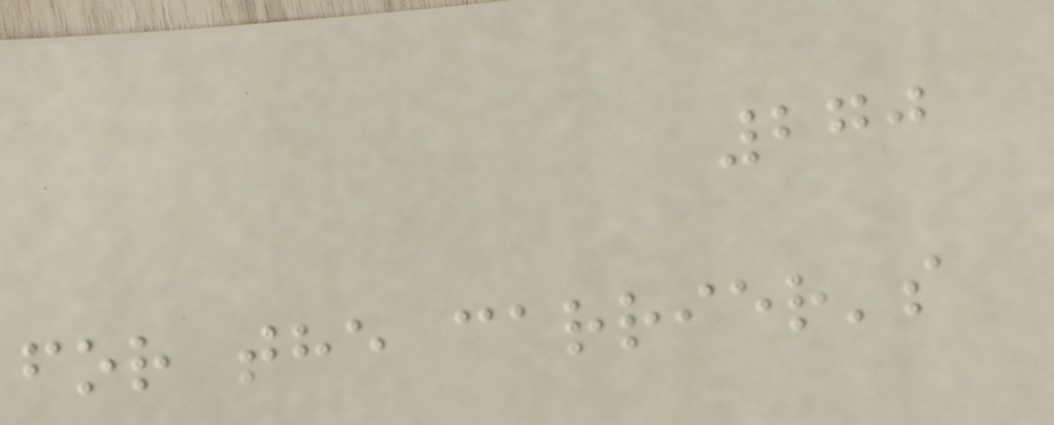270
for the carrier's
